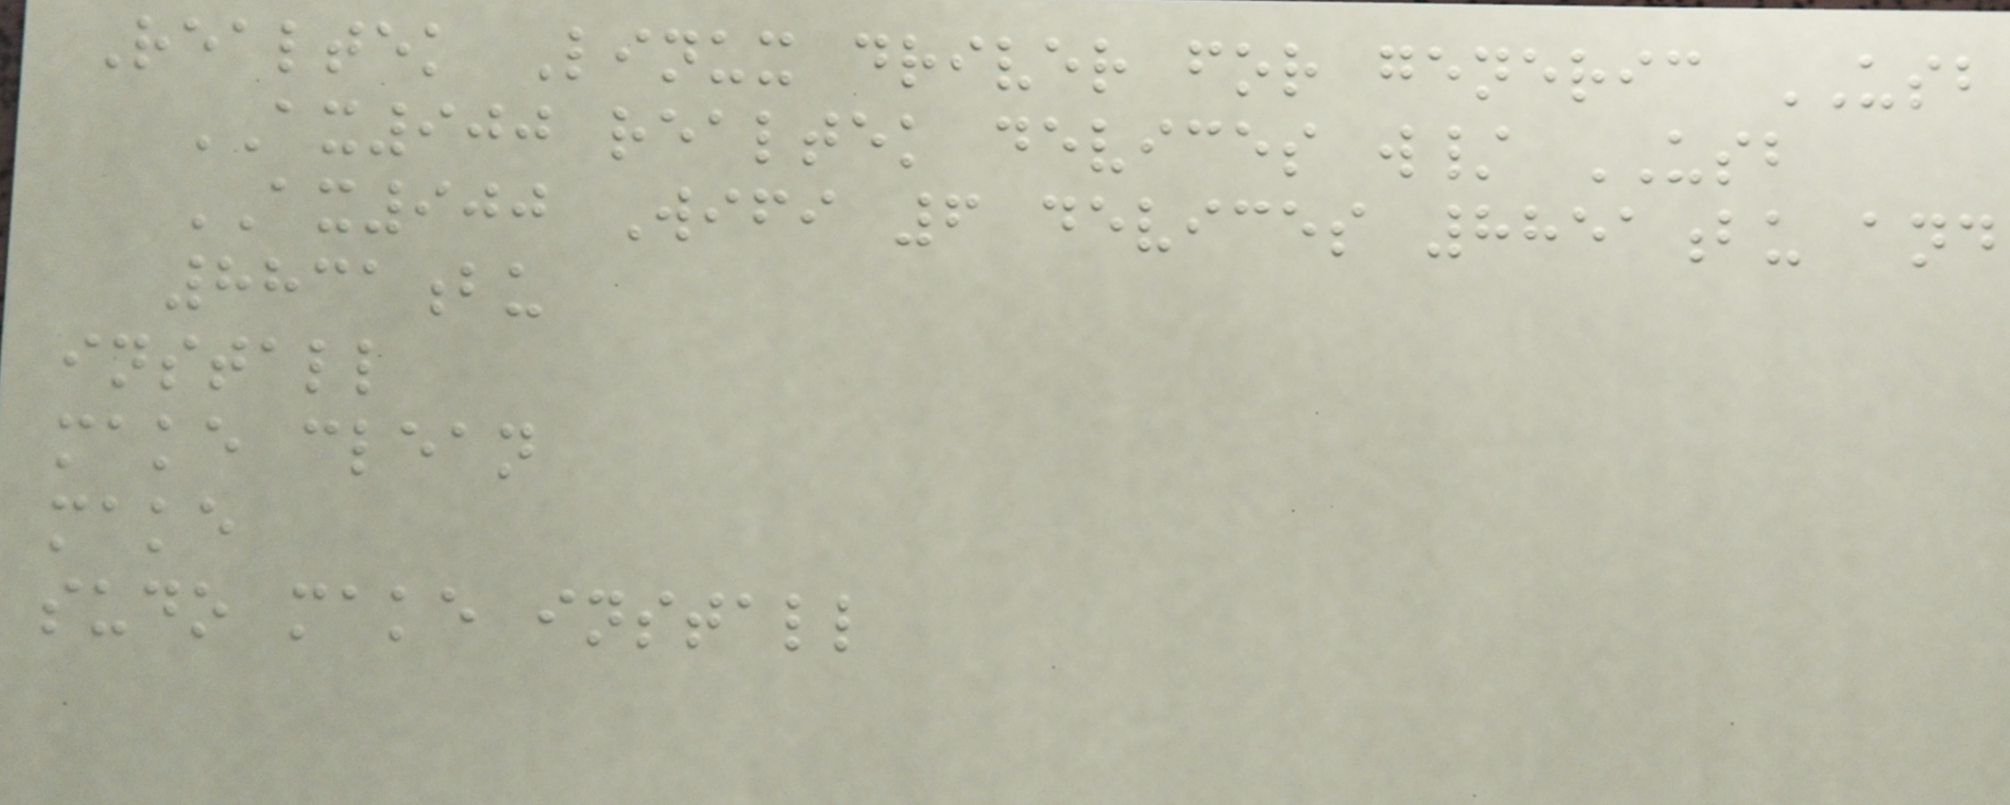Realtek Linux driver for generic USB
AX900 realtek devices w/ USB
AX900 Wifi 6 devices 8851bu and
8831bu
install
make clean
make
sudo make install
